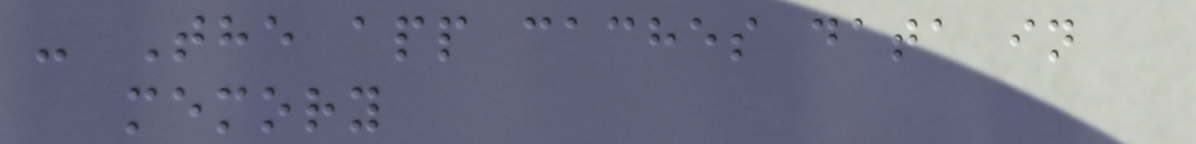- The app caches data in
memory
